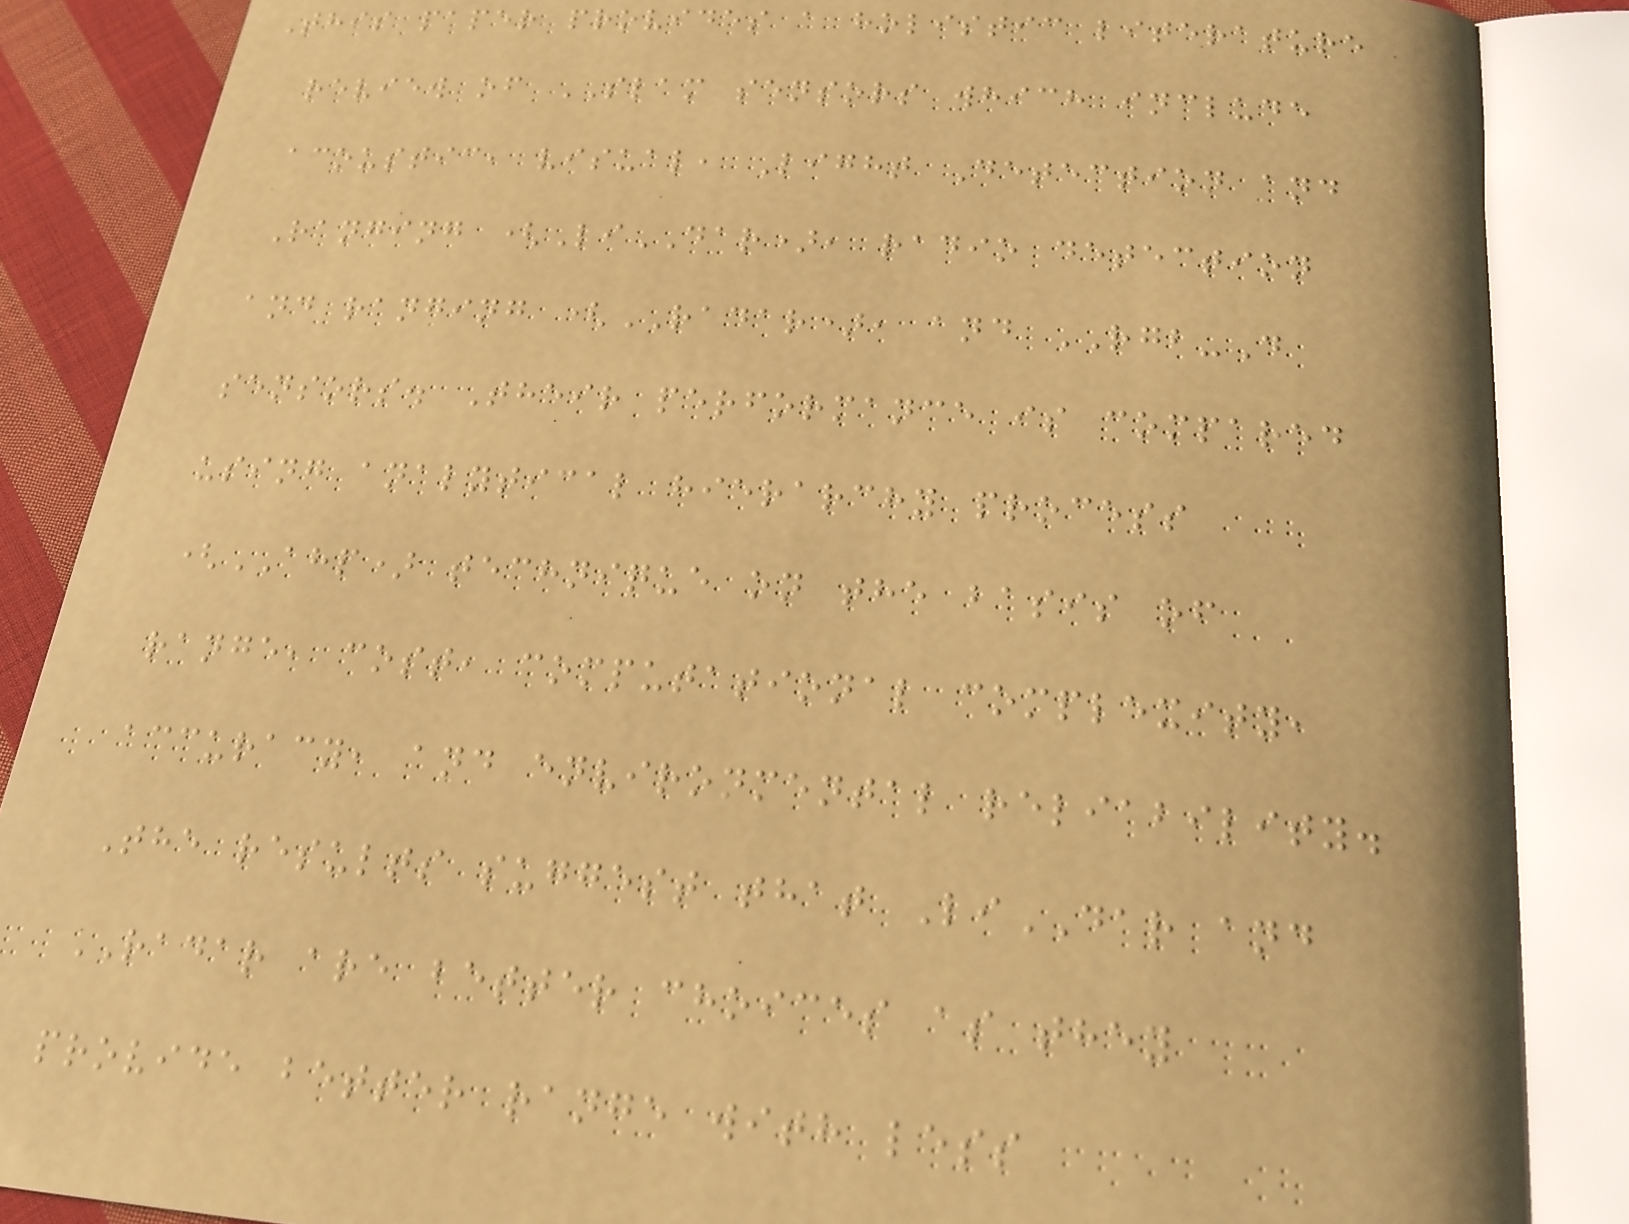This paper provides a holistic literature
review of SLAM sensors which include
acoustic, visual, Light Detection and
Ranging (LiDAR), radio detection
and ranging (RADAR), and RGB-D
sensors. Their performance is compared
using analytical hierarchy process
(AHP) technique on the basis of
range, cost, computational complexity,
accuracy, and environmental reliability.
The results suggest that LiDAR and
RADAR are better choices as they
provide better range with less
